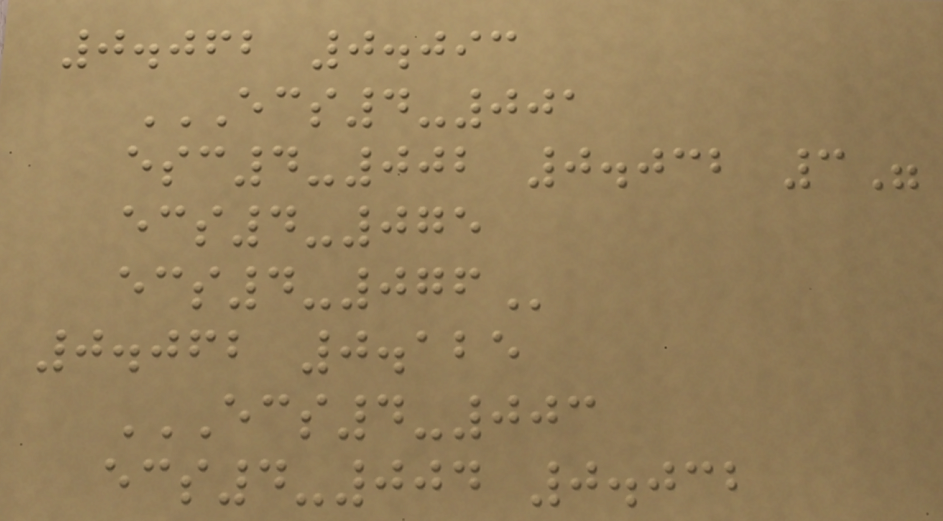0.062 0.093
ECS4-001
ESC4-002 0.032 3"
ECS4-075
ECS4-076
0.062 0.125
ECS4-003
ECS4-004 0.032
